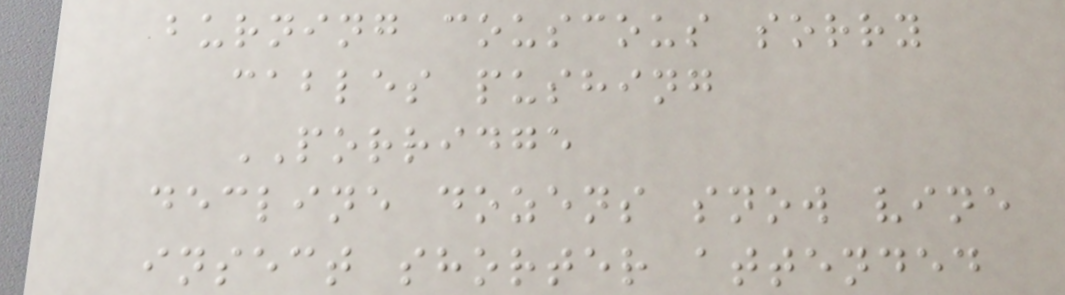burning couscous sorry
cables pushing
PORRIDGE
decline dozens snow vine
insect shorter attended
